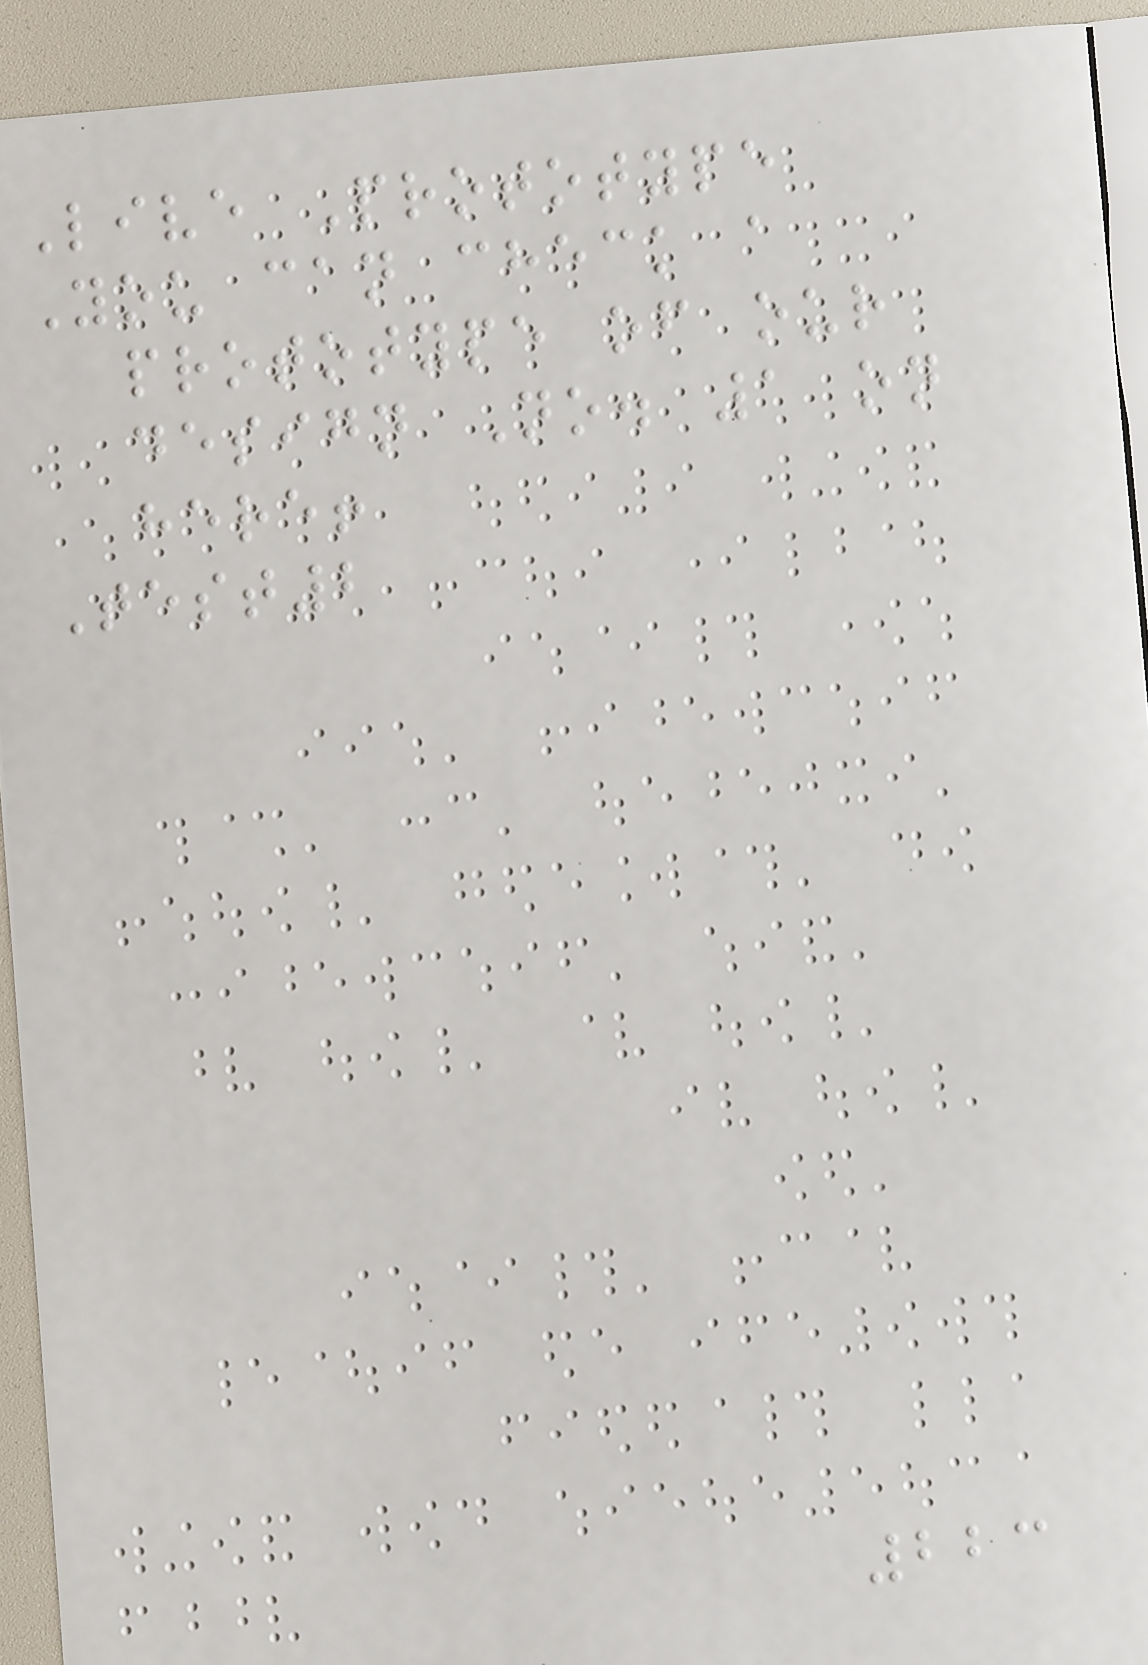Live Prototype
You can check a
prototype of our
design No. 1 on
here!
Test2
223
